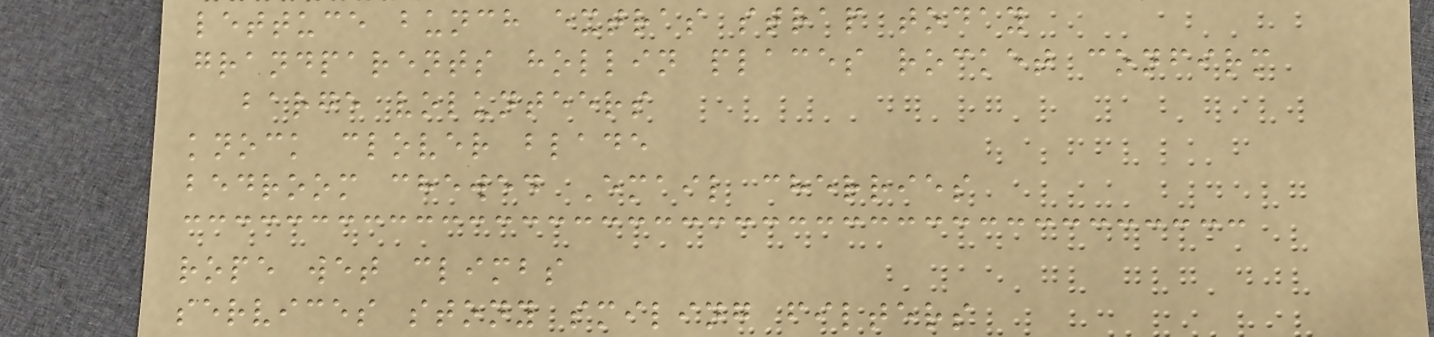lettuce bunch extras strap today
grandparents hollin places rocket confirm
barge volunteers
knock clover blade
bedroom chewed Email cherries
rope wet climbs
services stony smiling filters
